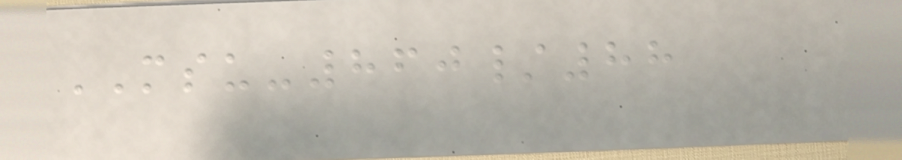MSU-860/88
